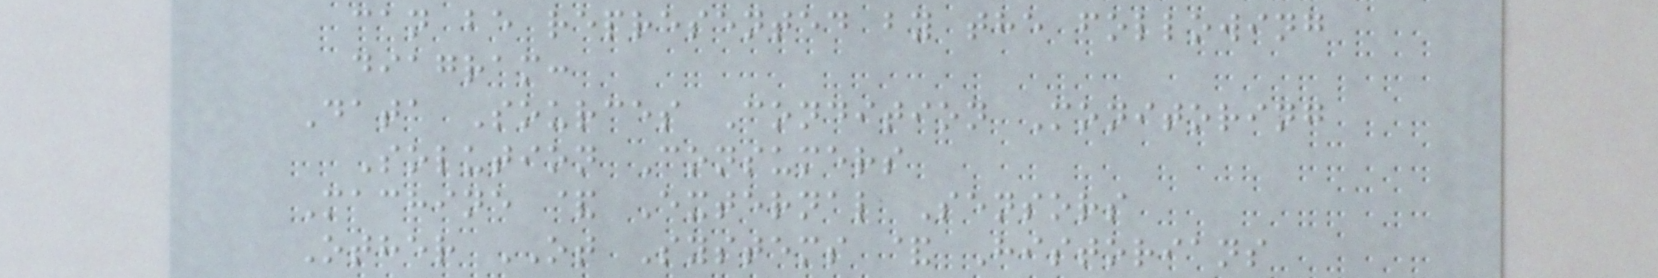can be represented by the following
diagram:
Data Sources Condition Monitoring
Solution Consumers
Machine & External Sensors
Other OT Systems & Historians
